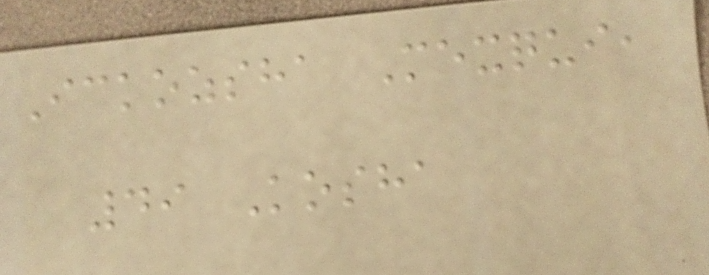Ickozsha Mexqui,
49 Kosha
